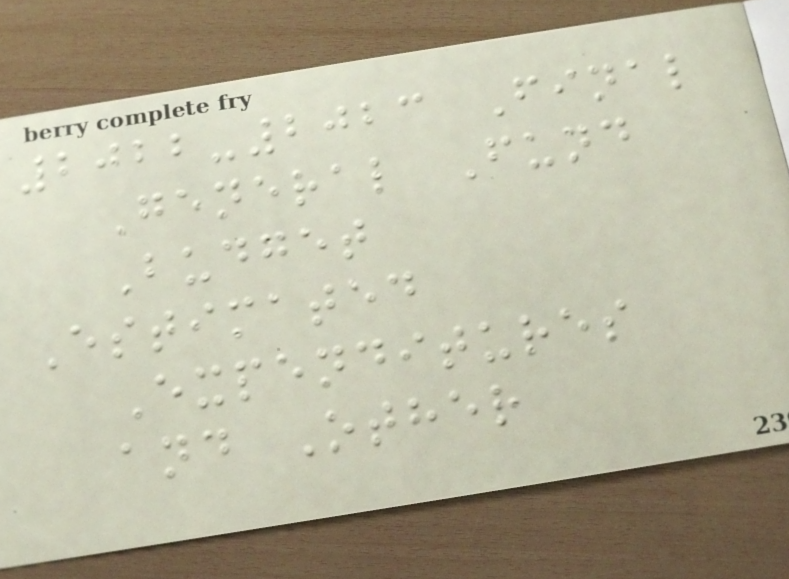2022-2023 Final
General Fund
Budget
Estimated
Expenditures
and Other
